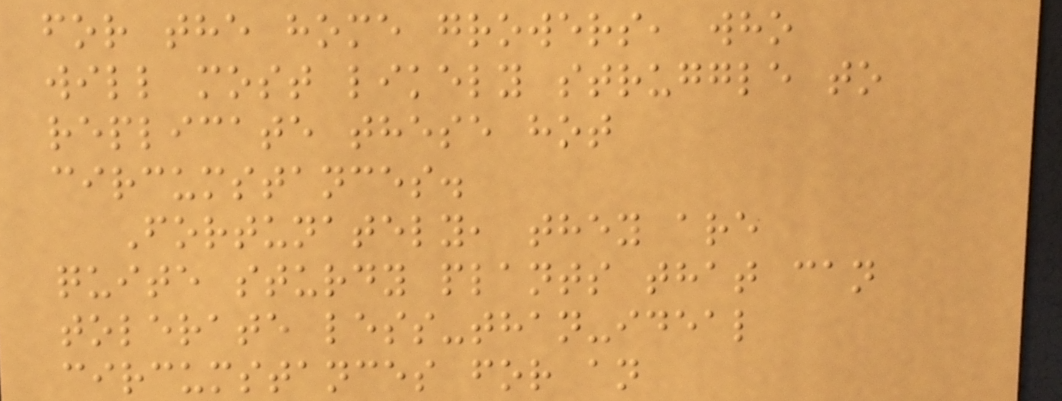for the home growers, who
will most likely struggle to
replicate these hot
circumstances.
Fortunately, they are
quite sturdy plants that can
tolerate less-than-ideal
circumstances for an
